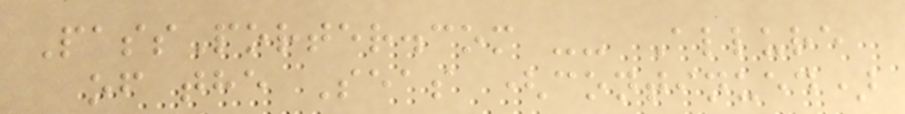PassPorter.com -- Allure
of the Seas (continued)
